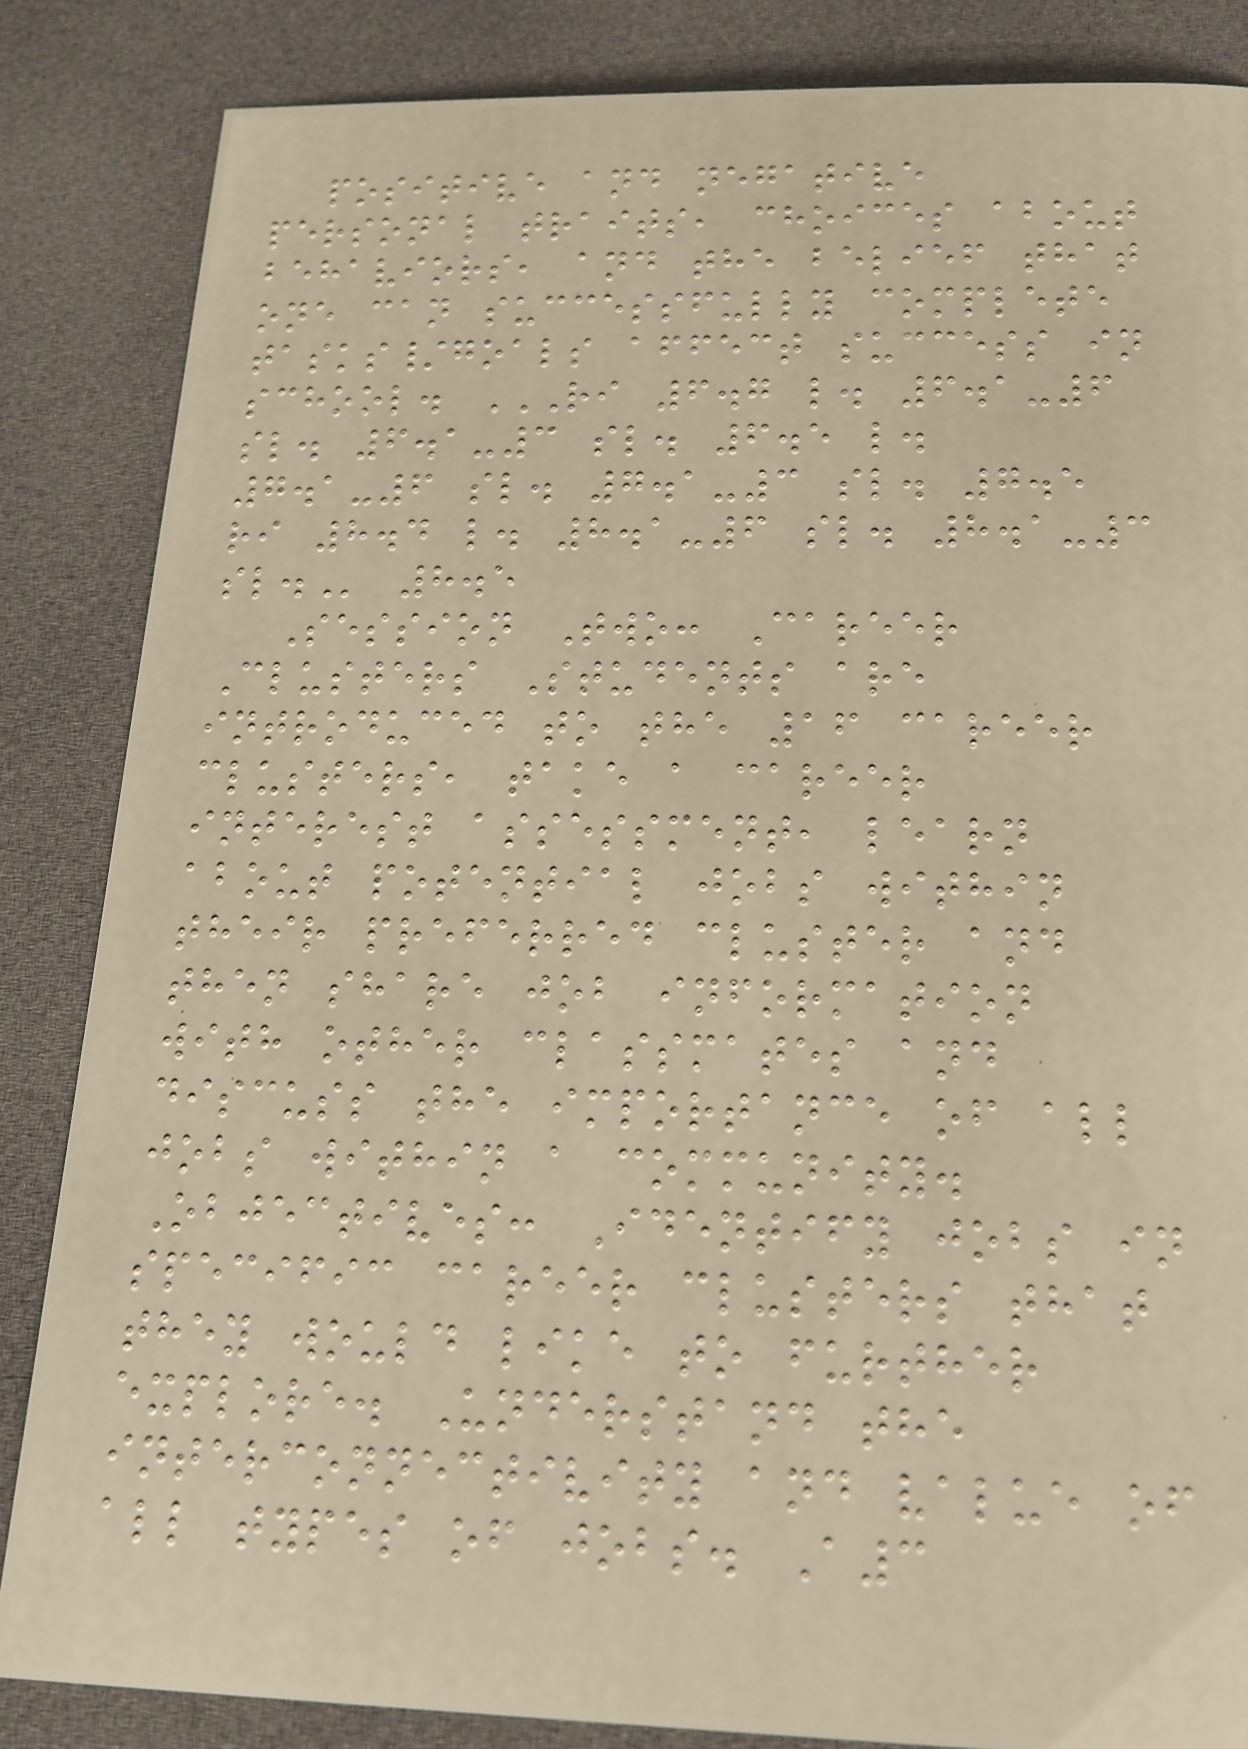positive and negative
personal traits, choices about
behaviors, and the belief that
one can successfully complete
tasks/goals affect success in
school. RI 6.7 L. 6.1-6
SL. 6.1-3 SL. 6.5 L.
7.1-6 SL. 7.1-3 SL. 7.5
RI 8.4 L. 8.1-6 SL. 8.1-3
SL. 8.5
Session Two: Career
Clusters Students are
introduced to the 16 career
clusters, take a career
interest assessment, learn
about potential jobs within
their preferred cluster and
then share job information
with other classmates and
discuss the importance of all
jobs within a community.
Objectives: Identify jobs in
specific career clusters that
they would like to further
explore. Understand the
interconnectivity and value of
all types of jobs. A3
